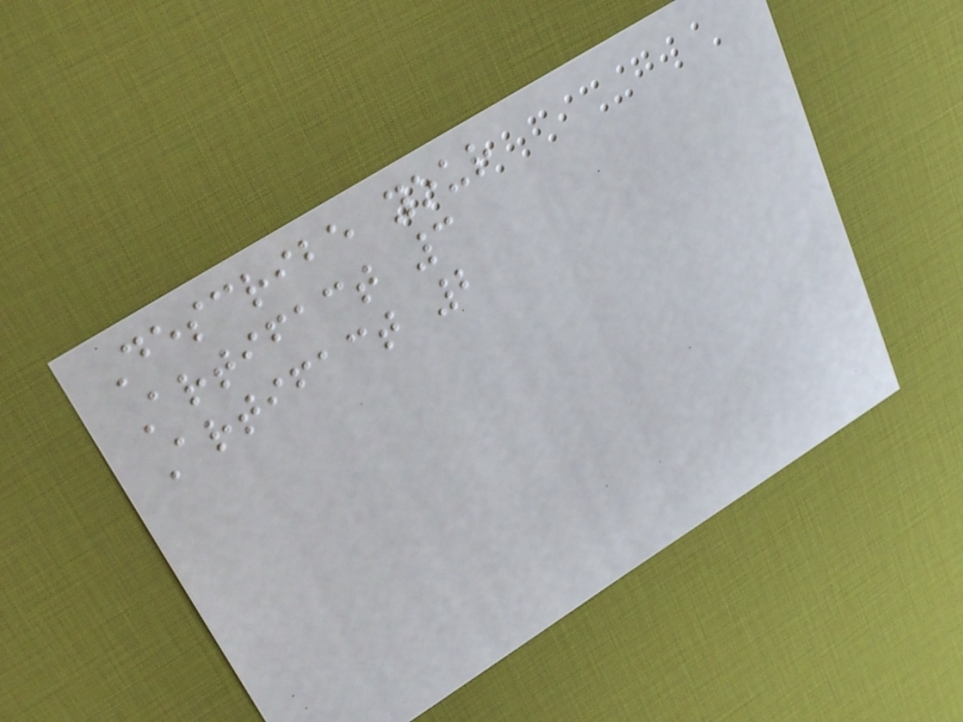Describe your
Artifact 3
Artifact 2
